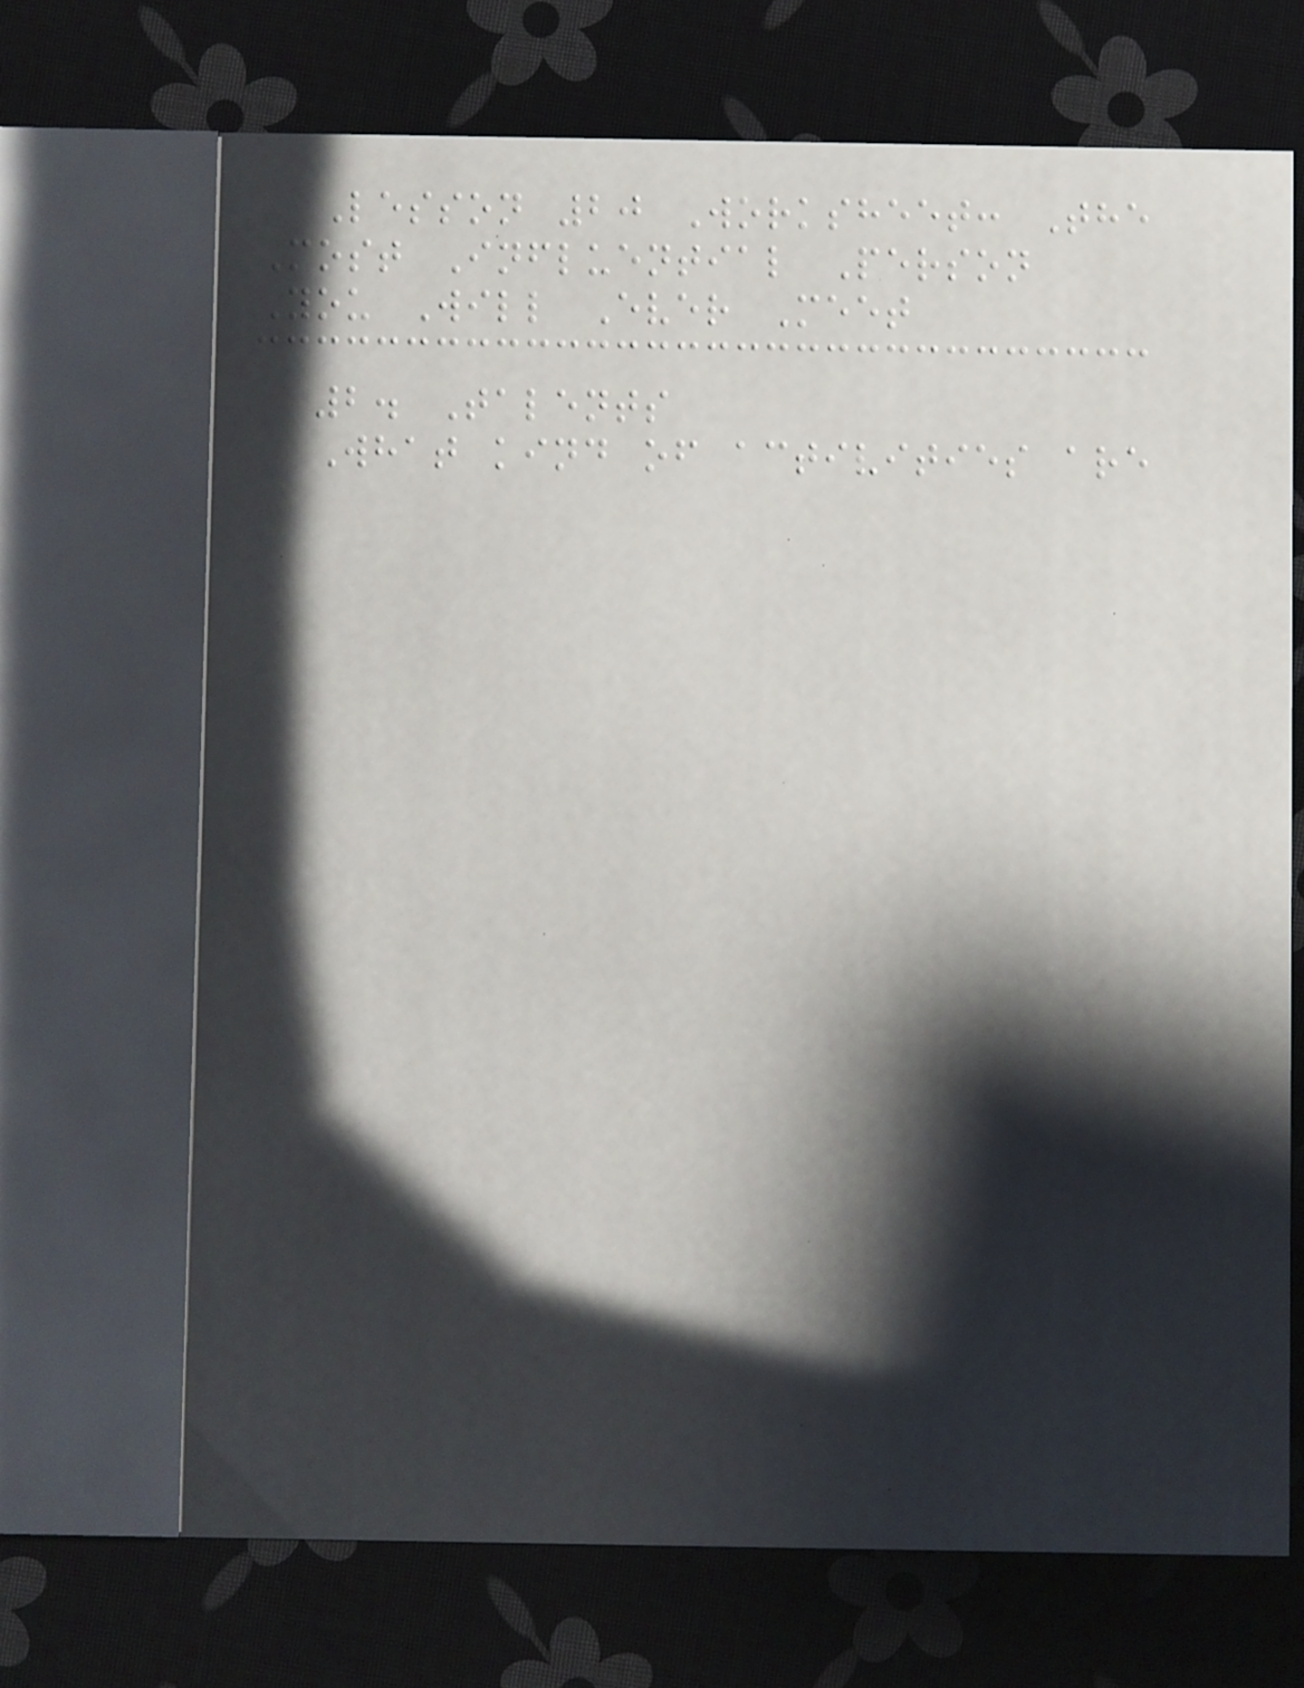Lesson 20 Worksheet: The
Most Influential Person
You Will Ever Meet
2. Talents
What kind of activities are
